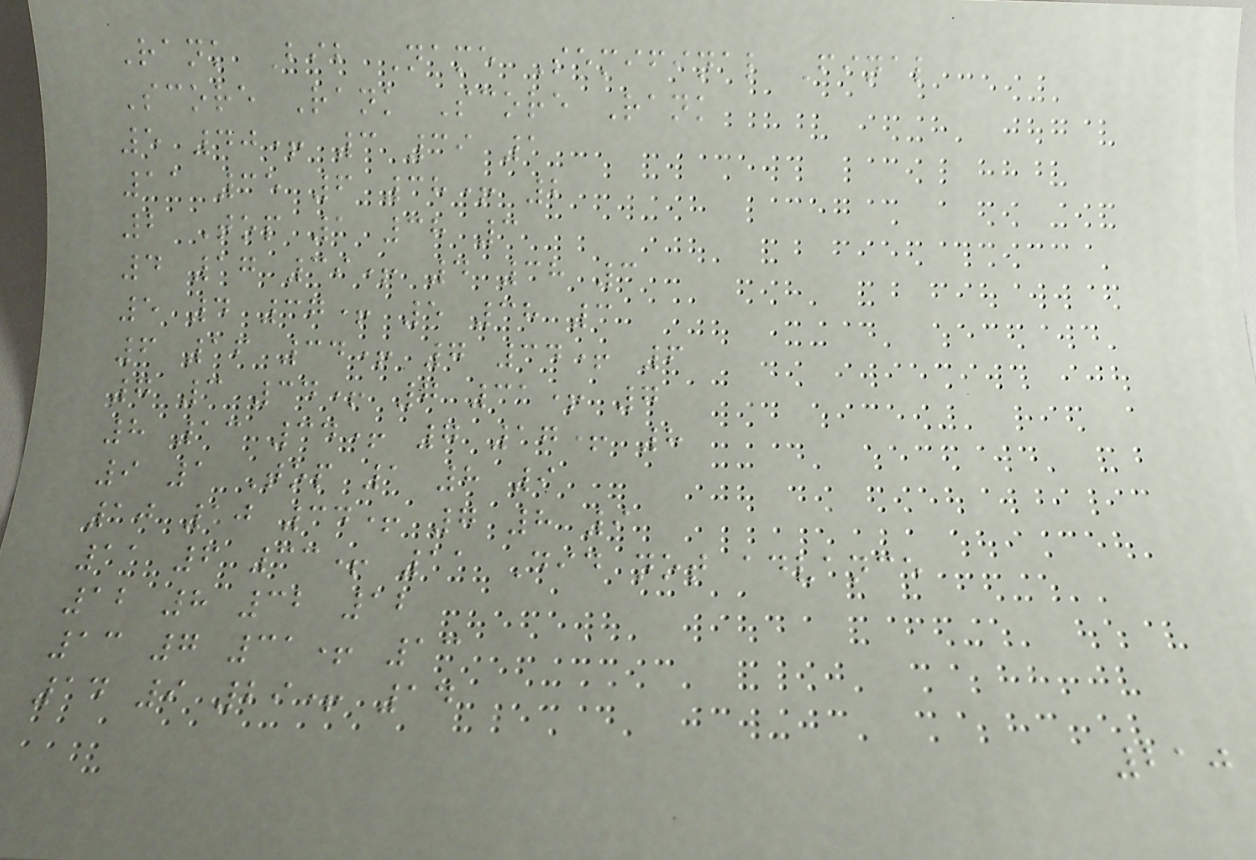Rank Bib Name Semifinal Final
Score Rank Score Rank
5 40+ 3 39 1
11 35 6 38+ 2
2 Top 1 38 3
4 17 39+ 4 38 3
5 4 37+ 5 38 3
6 16 34+ 7 34+ 6
7 3 34+ 7 31+ 7
8 13 34+ 7 17+ 8
9 1 Top 1 8 9
10 10 34+ 7 8 9
11 6 33+ 11 Did not advance
12 8 32 12
13 7 31+ 13
14 9 29+ 14
210
